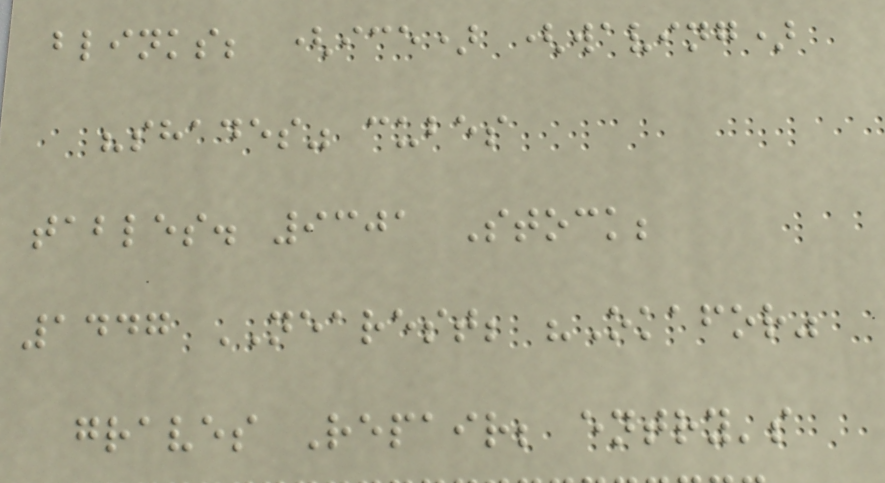blinks; (ice) (waving)
"shades" cubes
tables. 9301 Stock;
1447 NEAREST; "Okafor"
graves Repair; entry's
